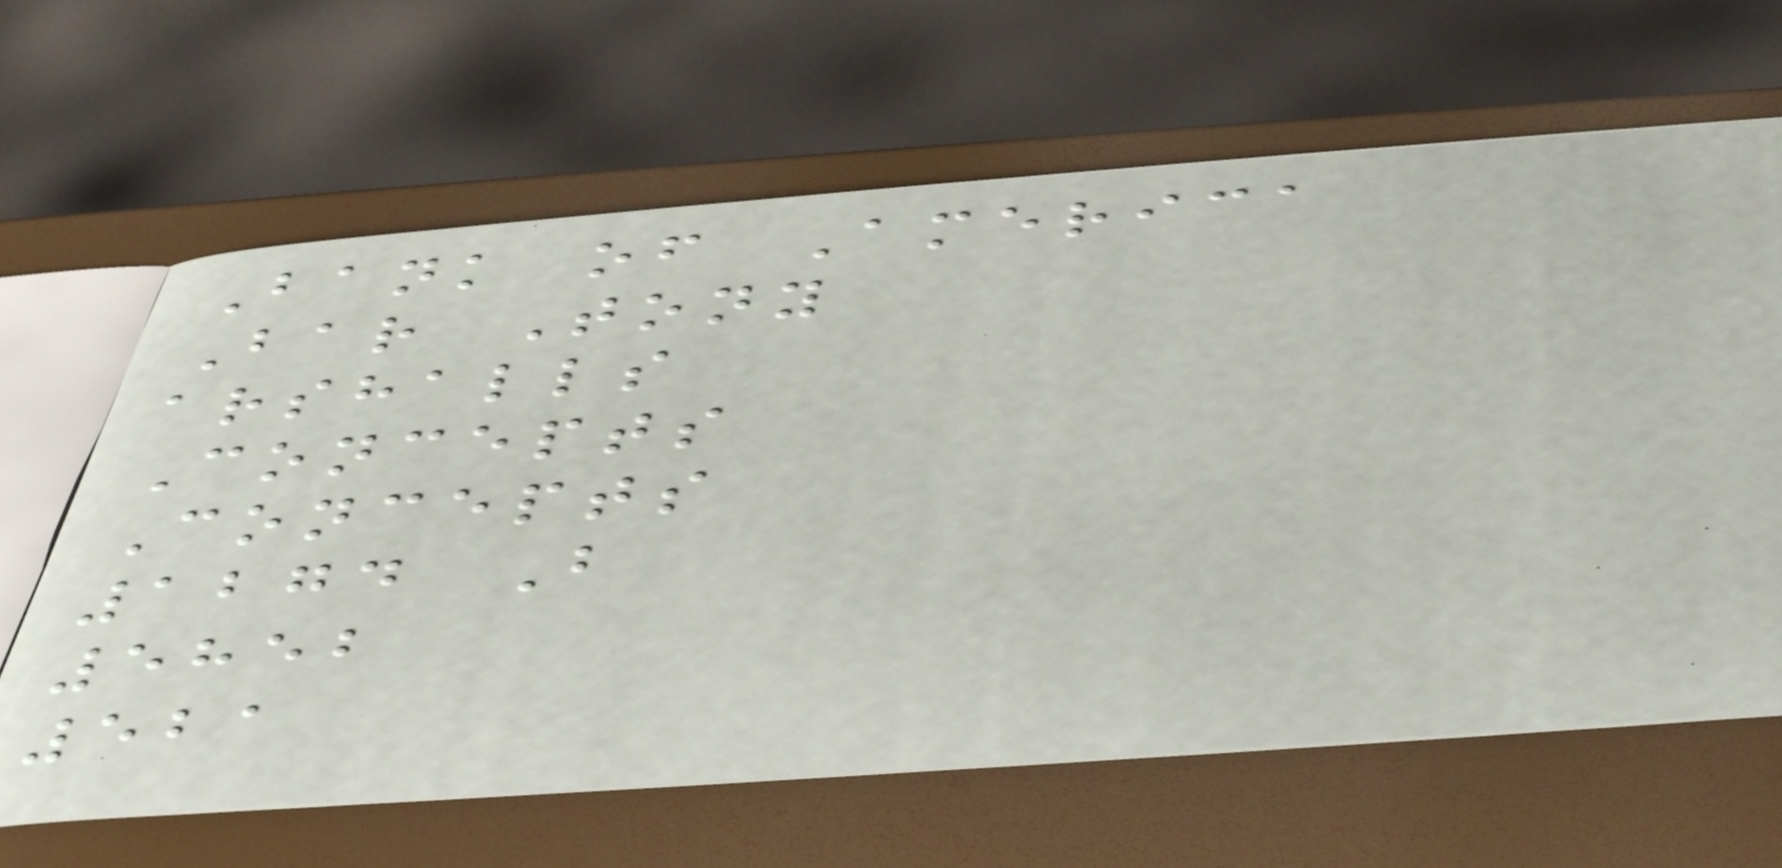Bank of America
Bar Tony
arshalls
Concepts
Concepts
1274 B
5852
521
